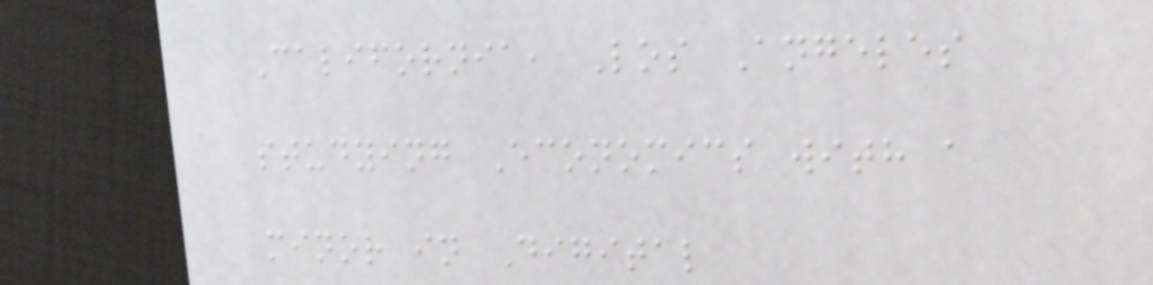California, Los Angeles
studying Economics with a
minor in Digital
